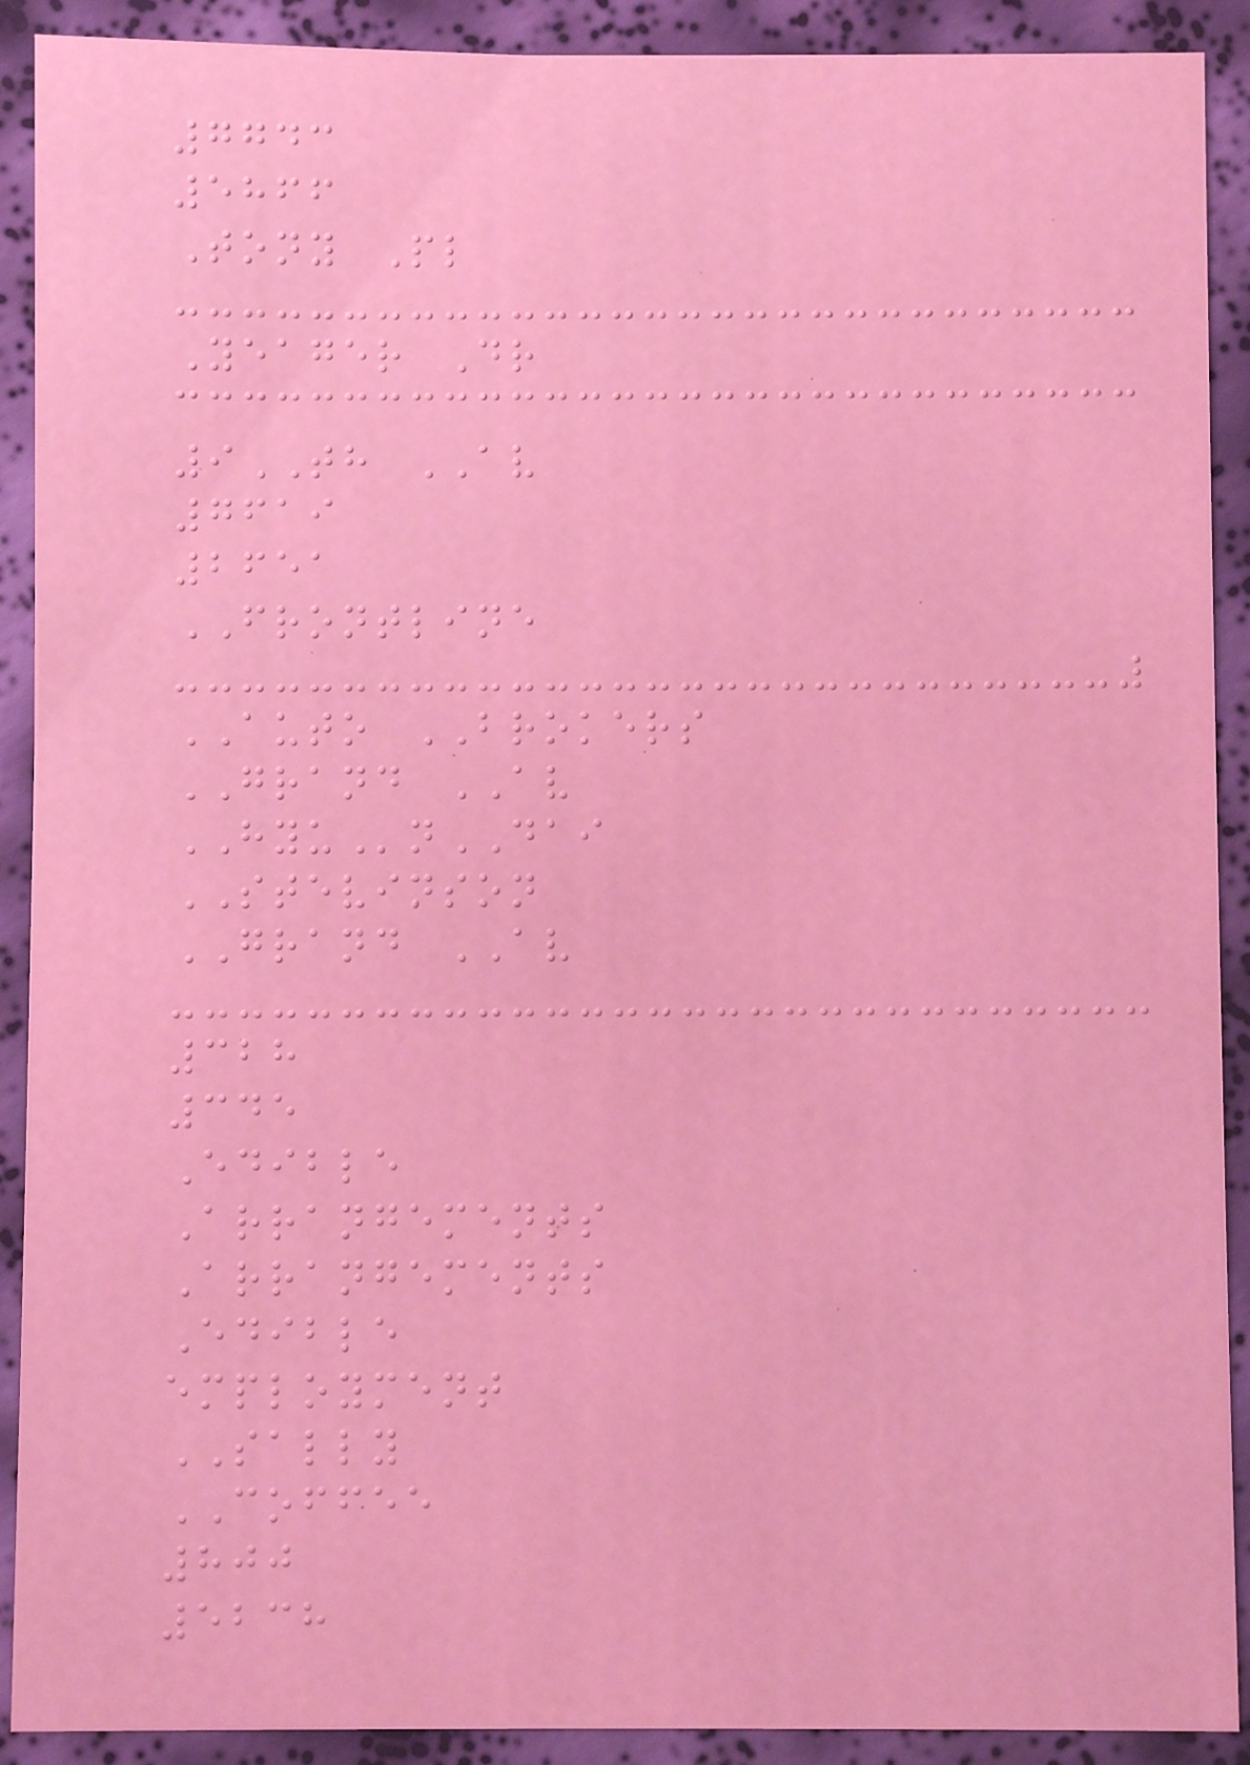7743
5866
Tony Pl
Yeager Dr
9TH AV
7619
2651
FRONTLINE
AUTO BROKERS
GRAND AV
HYUnDAI
STEVINSON
GRAND AV
328
345
Edible
Arrangements
Arrangements
Edible
employment
SALLY
COFFEE
800
5238
